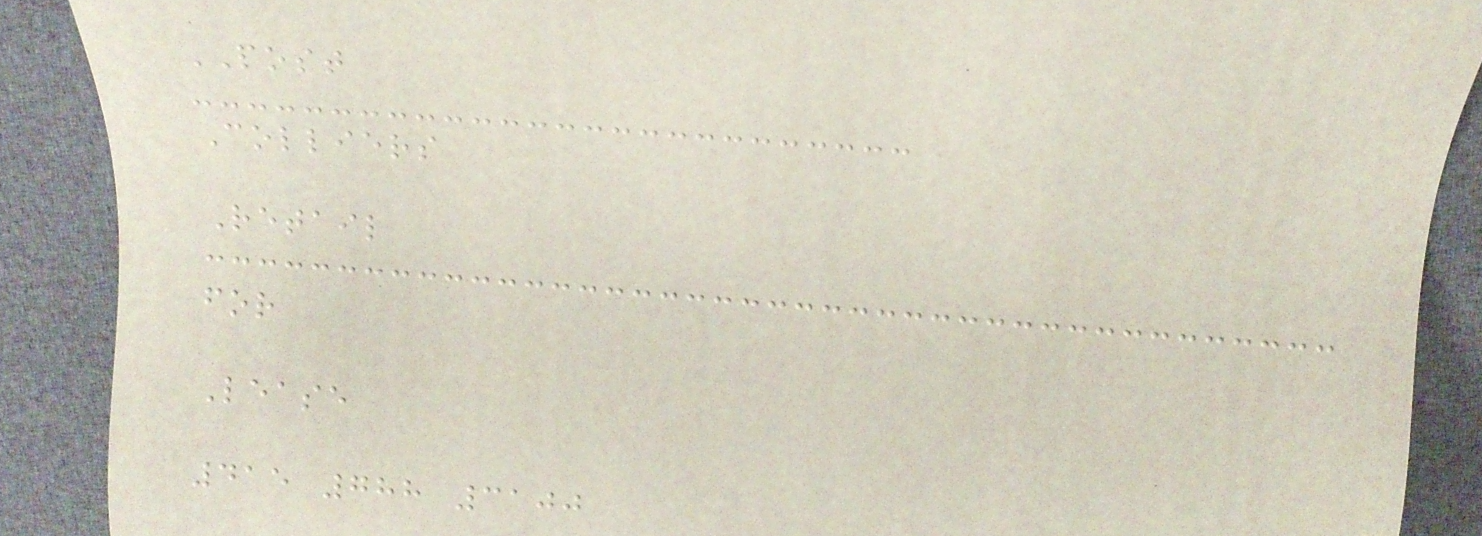POST
Colliers
Retail
for
Lease
415 788 3100
